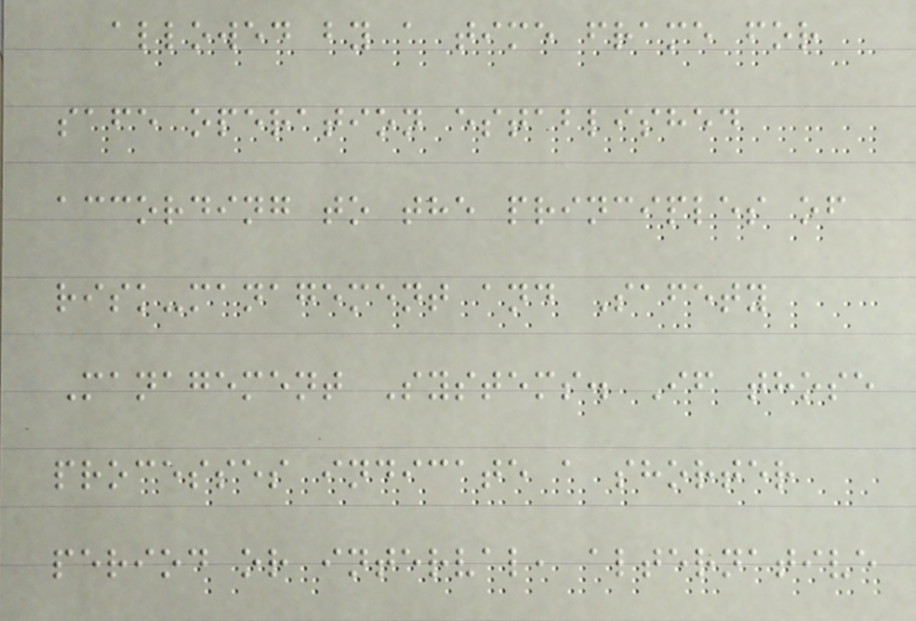allowed by a time frame for
safe operation established
according to the principles of
risk-management and Safety
Management Systems. If those
processes indicate a shorter
period or interval, alternative
